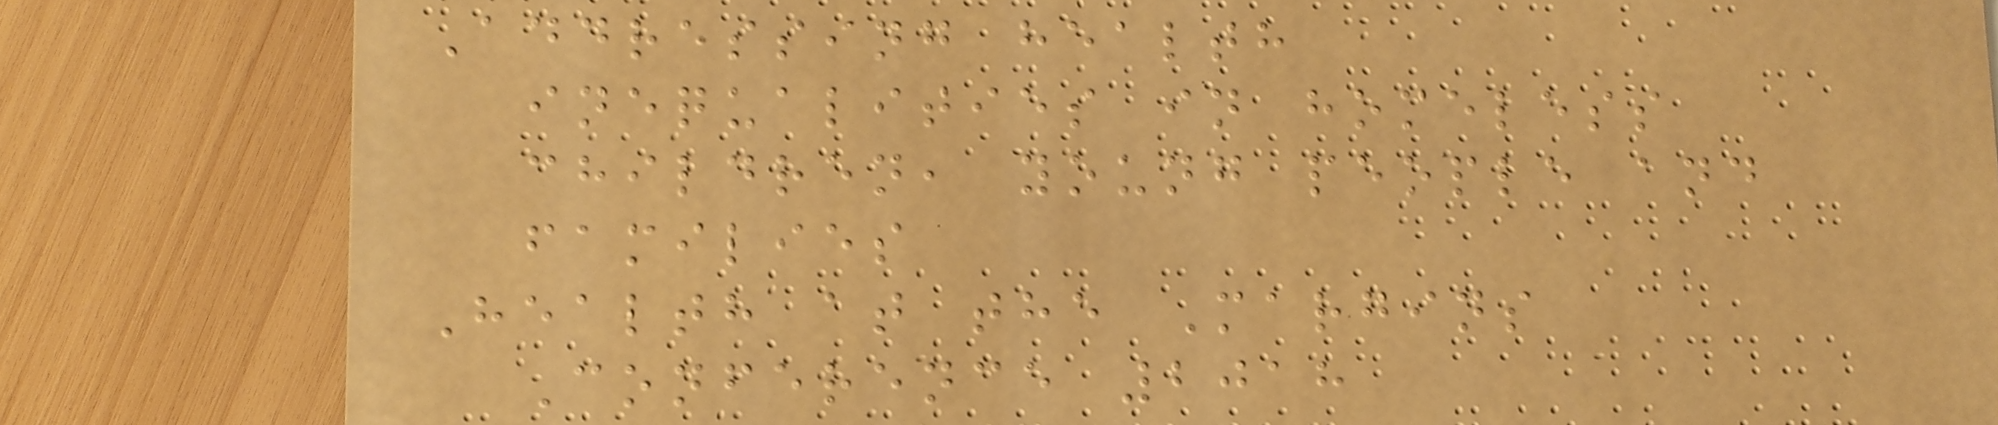Addressing health
inequalities in homeless
children, young people and
families
Health at the Margins
Conference 2018
